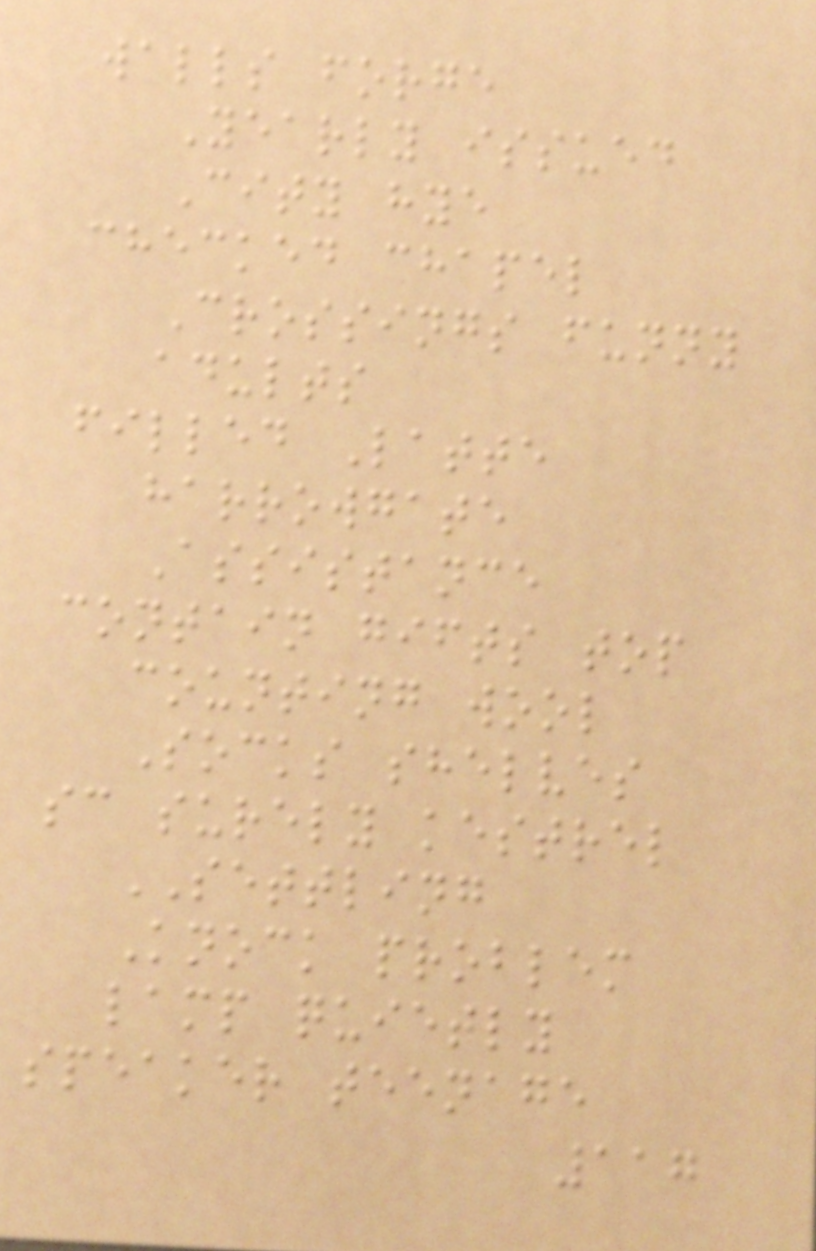walls forge
Yearly issued
City hye
checked chapel
Crossings funny
adults
filled Latte
harrowgate
Assistance
contain gifts top
counting wool
Socks shelves
sc surely kestrel
SETTLING
Knock problem
lamp quietly
speaker teenage
117
